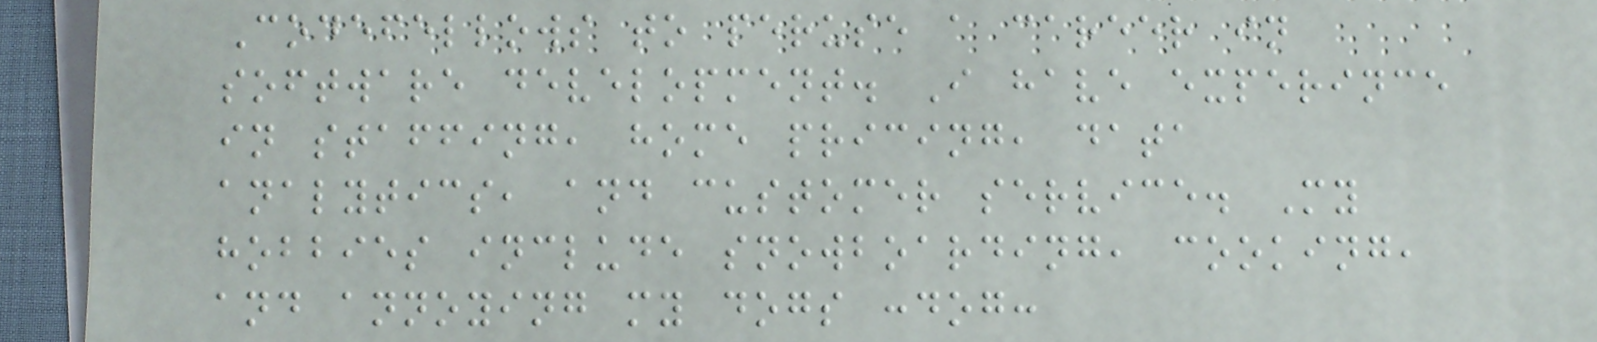Codefellows to peruse a career in
software development. I have experince
in staffing, home pricing, data
analytics, and customer service. My
hobbies include snowboarding, cooking,
and annoying my dogs :dog:
